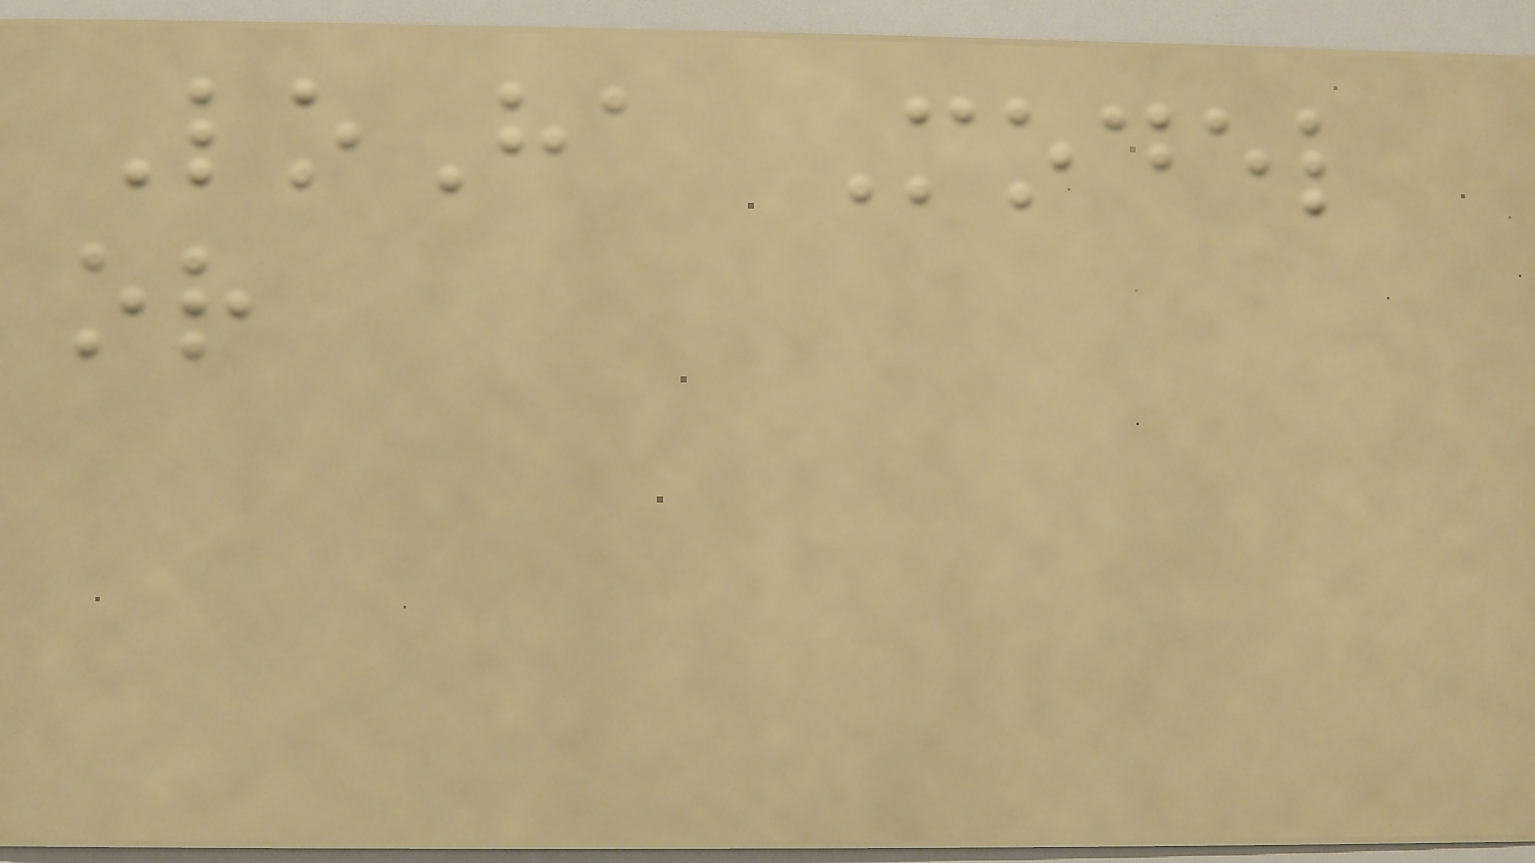LoHa Model
or
